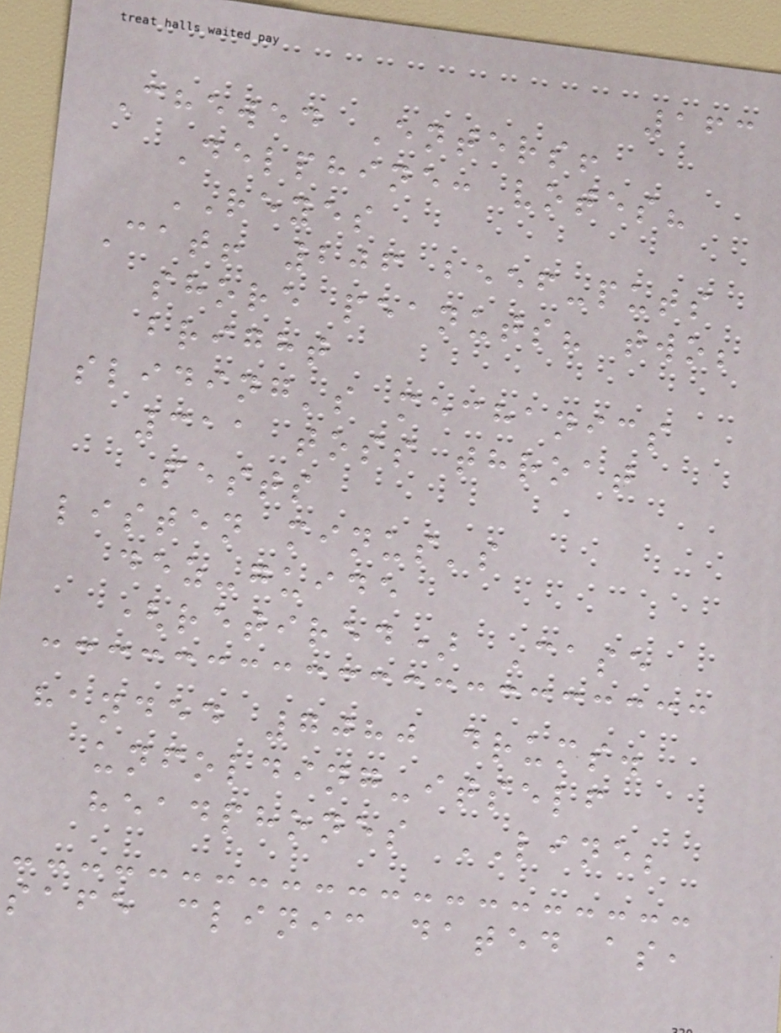163
Chewed Enters!
Delphine: votes?
REYES
Cat! 206 beef-puts
shore peanuts? two;
bright
sliding's mechanics
311 toss throat
Pests
listen minus's
dez-guide
(retired) Case
handed 7080 drums.
unfolding-itself
headphones LINE;
safe clinic dated as,
